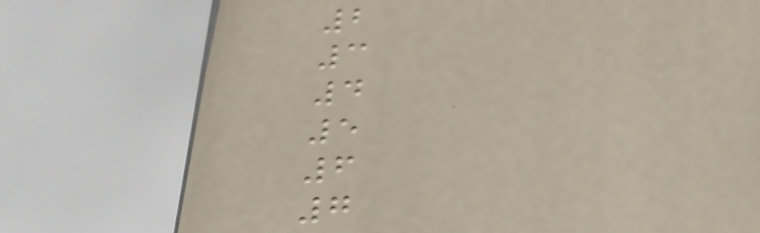2
3
4
5
6
7
